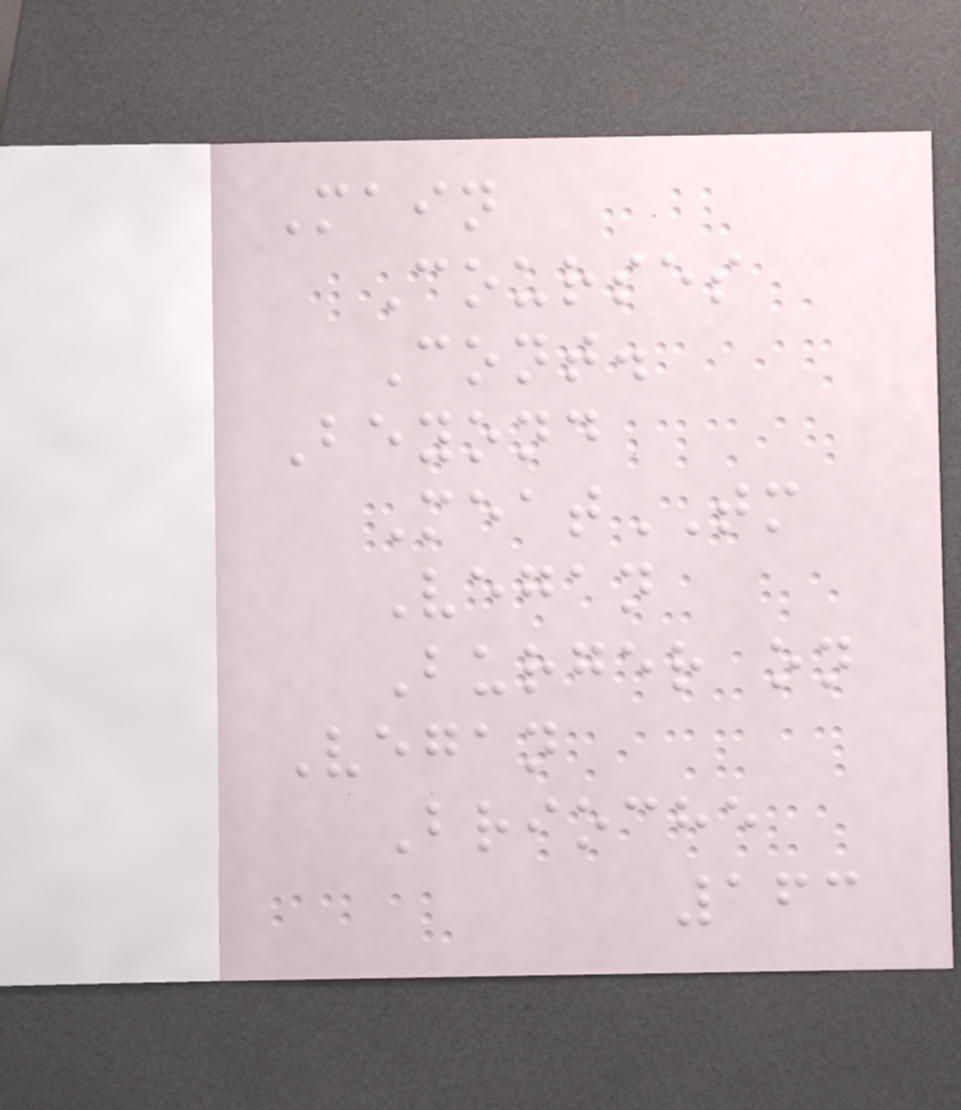Main
Courses
Cont.
Beyond
MeatTM
Vegan
Burger on
Vegan
Brioche
163
